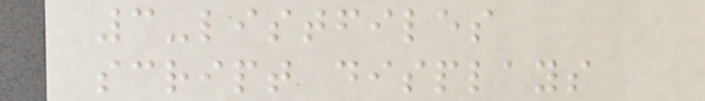3-listfiles
script displays
